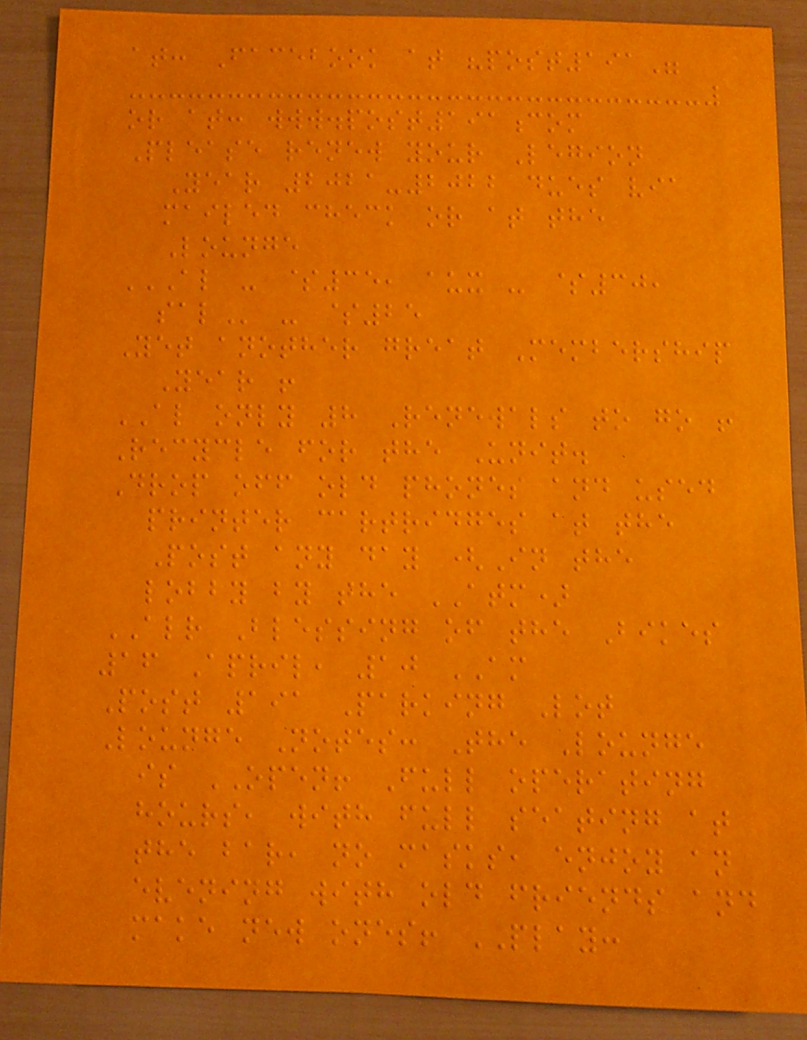at: Facebook at "post191"
or at: www.post191com
Please renew your Legion
Year 2021-2022 dues via
mailed check or at the
Lounge
AL - $35, AUX - $30,
SAL - $25
Yet another great Membership
Year !
AL only 8 Renewals to go !
Recycle for the Unit.
Drop off old phones and used
printer cartridges at the
Post any day (In the
lobby by the ATM)
ALR Blessing of the Bikes
16 April, 10 AM
Post 191 Parking Lot
Lounge Notes: The Lounge
is OPEN! Full operating
hours, with full seating at
the bar, no masks, enjoy an
evening with old friends and
make new ones! PLAY:
